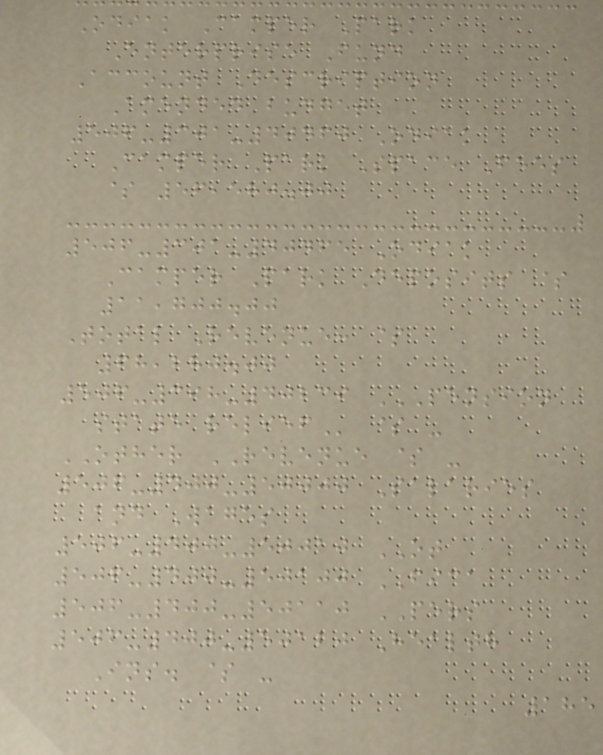Odiak Camper Park
Enterprise Fund
Account Description
Amended budget
506-301-40460 Odiak
Camper Park Space Fees
$ 56,580.00
506-301-40465 Odiak
Camper Park Deposits $
11,700.00
Total Revenue: $
68,280.00
506-398-40239 PENSION
STATE RELIEF $ -
OTHER REVENUE $ -
506-400-50000 Salaries
and Wages
506-400-50010 OT
506-400-50100 FICA
506-400-50110 PERS
506-400-50120 Health
Ins. $ -
185
